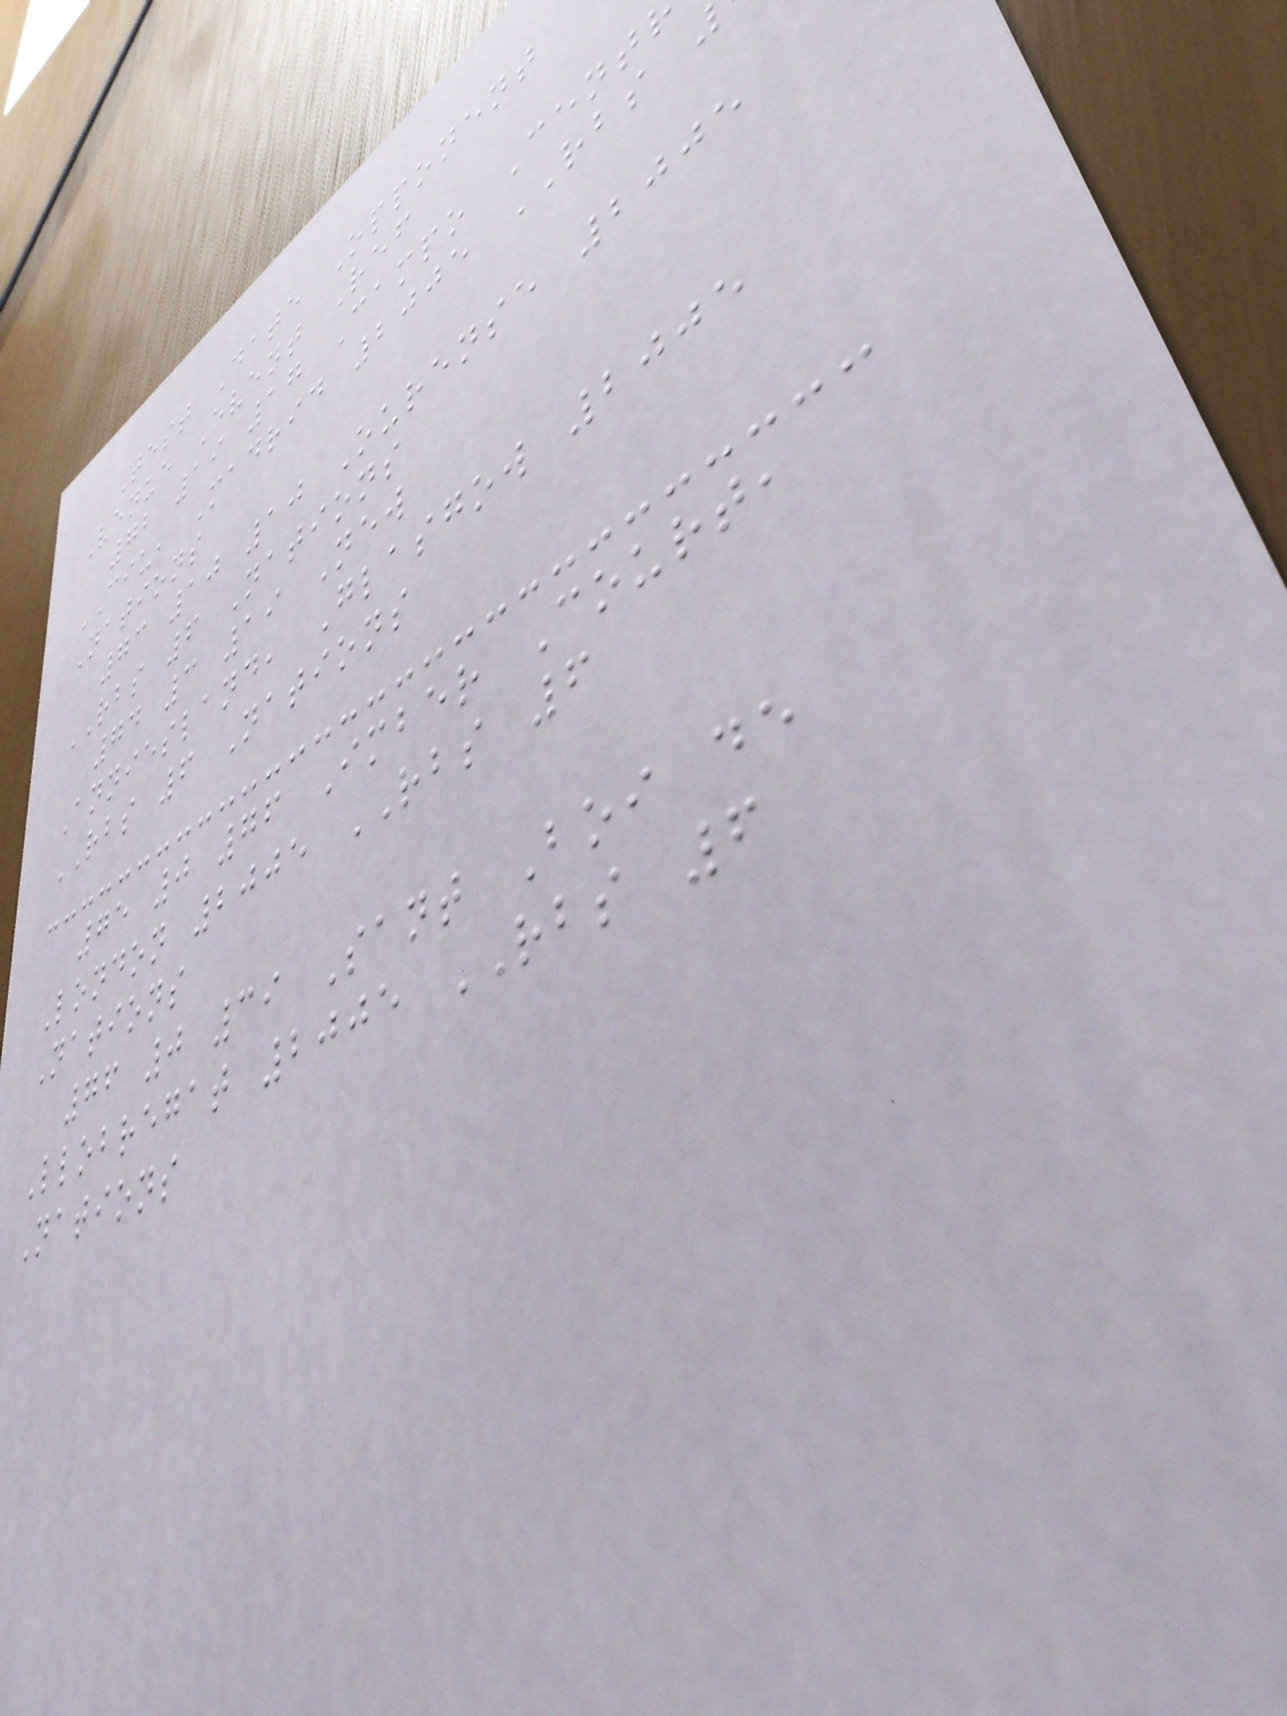Test Date Opponent
Venue Event Ref
72 19 17 Campo Cent
CIU, Madrid 2005 RBS
Nations
73 10 10 Ourense 2005
RBS 6 Nations
74 3 19 New
Anniesland, Glasgow 2005
RBS 6 Nations
75 0 76 Imber Court,
London 2005 RBS 6
Nations
76 0 39 Sant Boi de
Llobregat 2005 RBS 6
Nations
